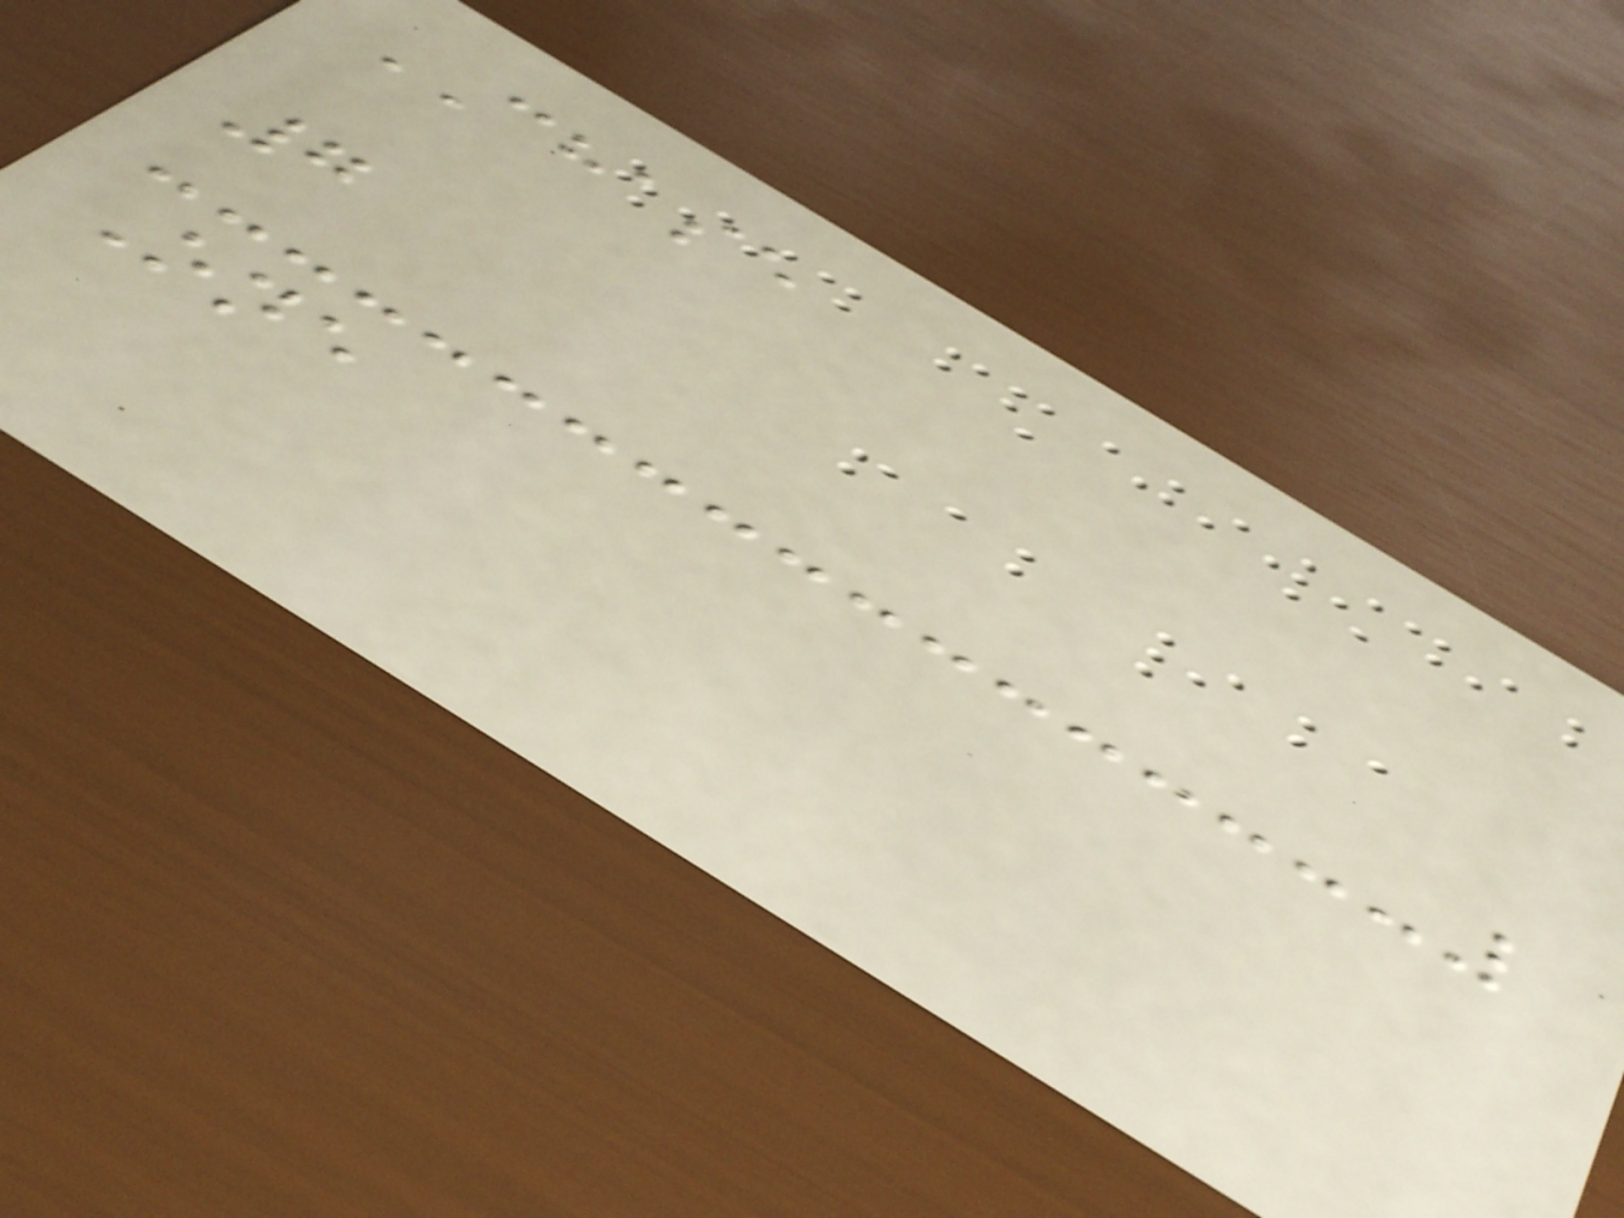CHASE
7
One
